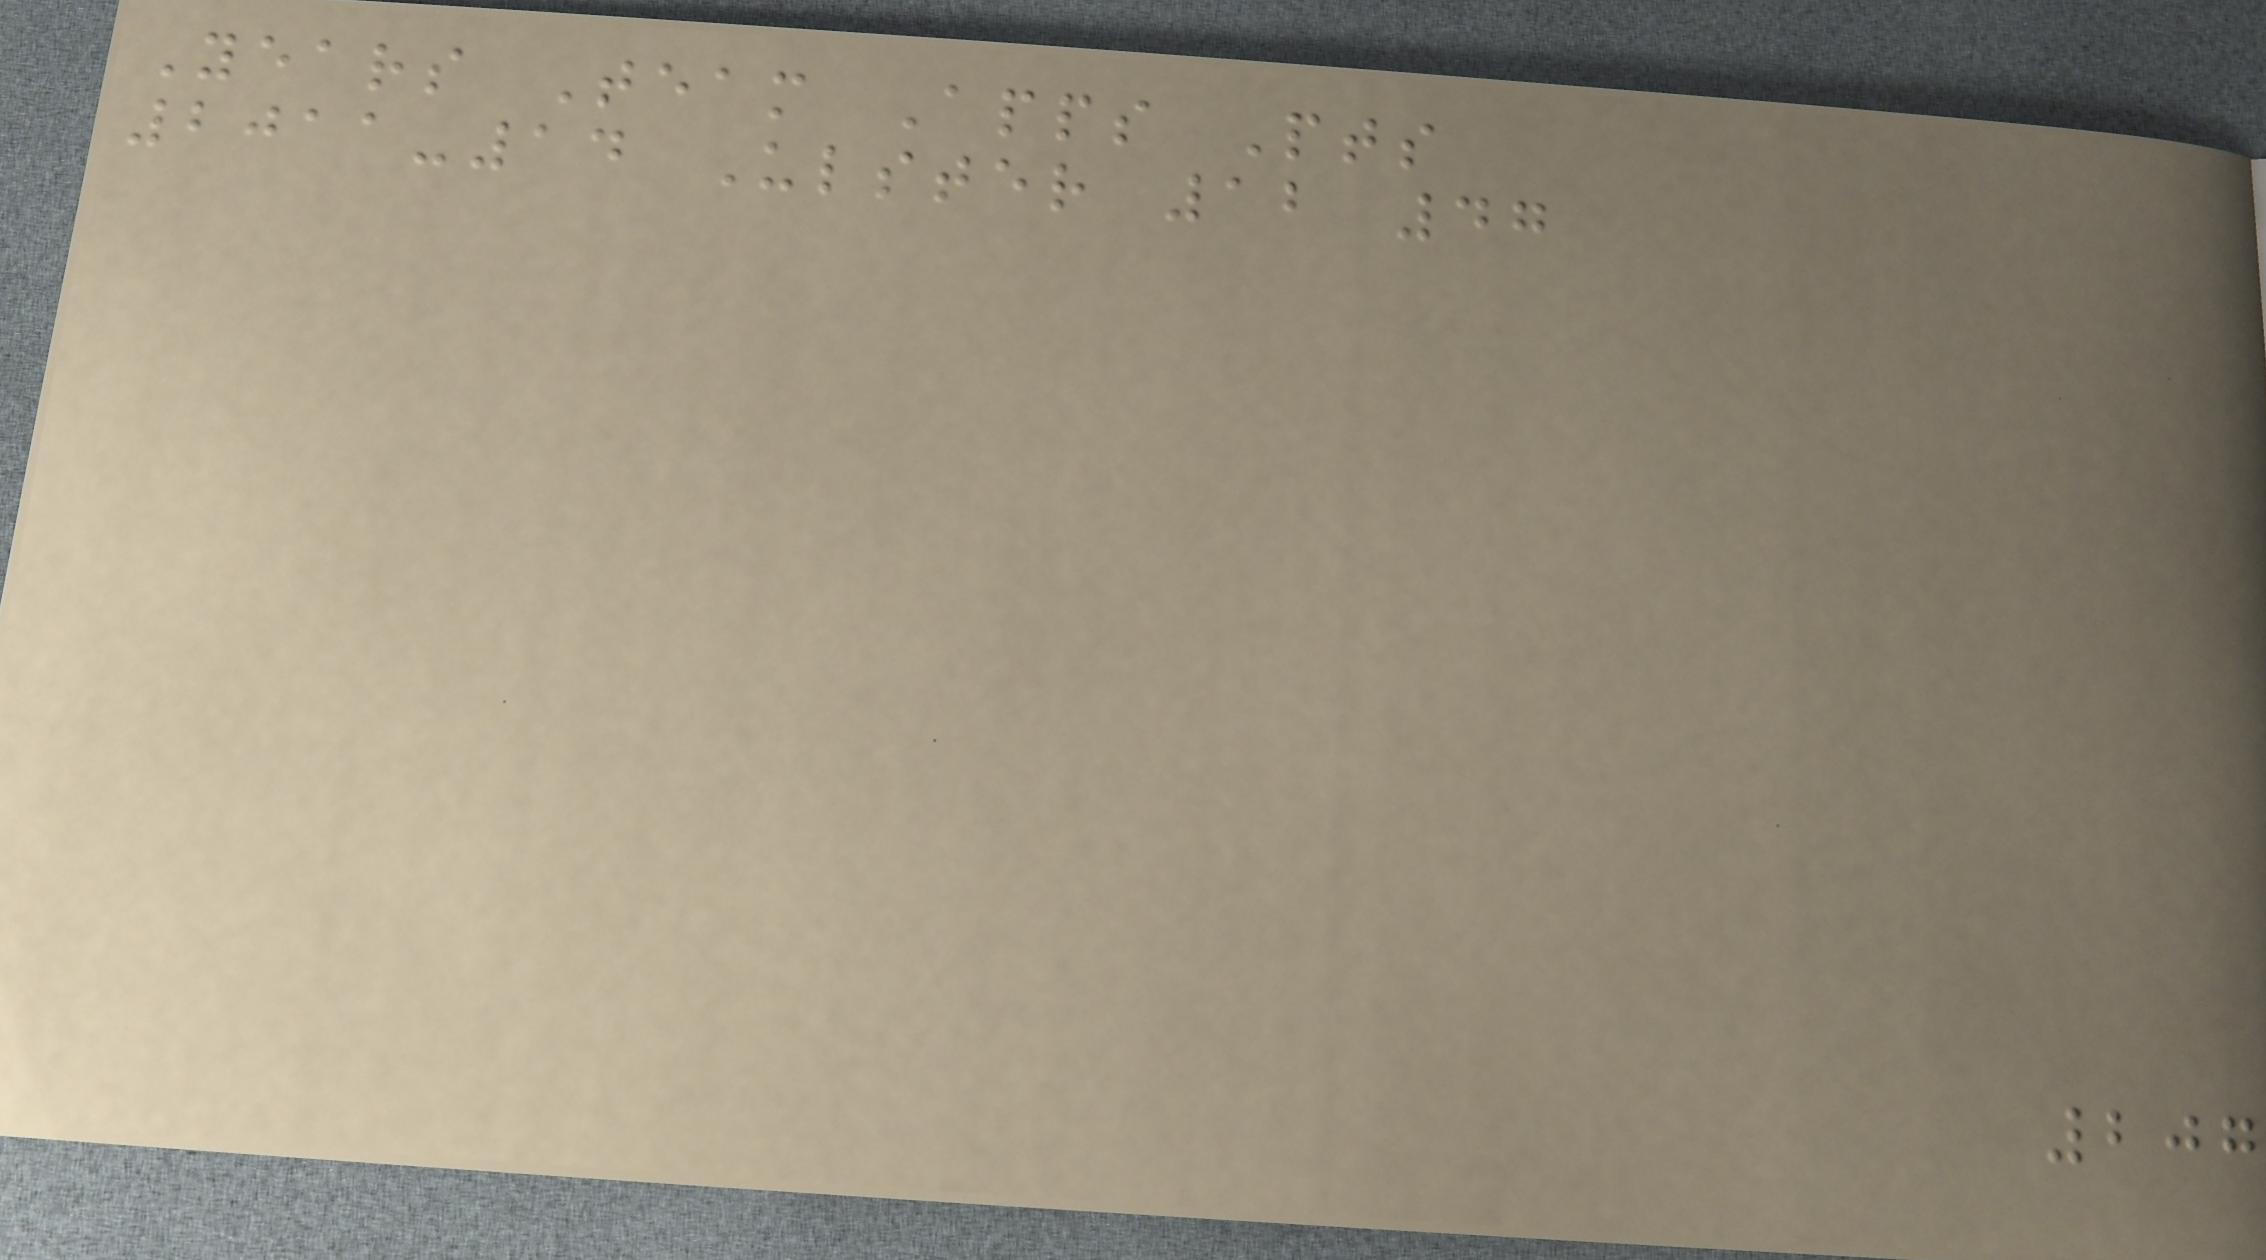Years Team Apps Pts
2011-14 Ulster 12 47
207
